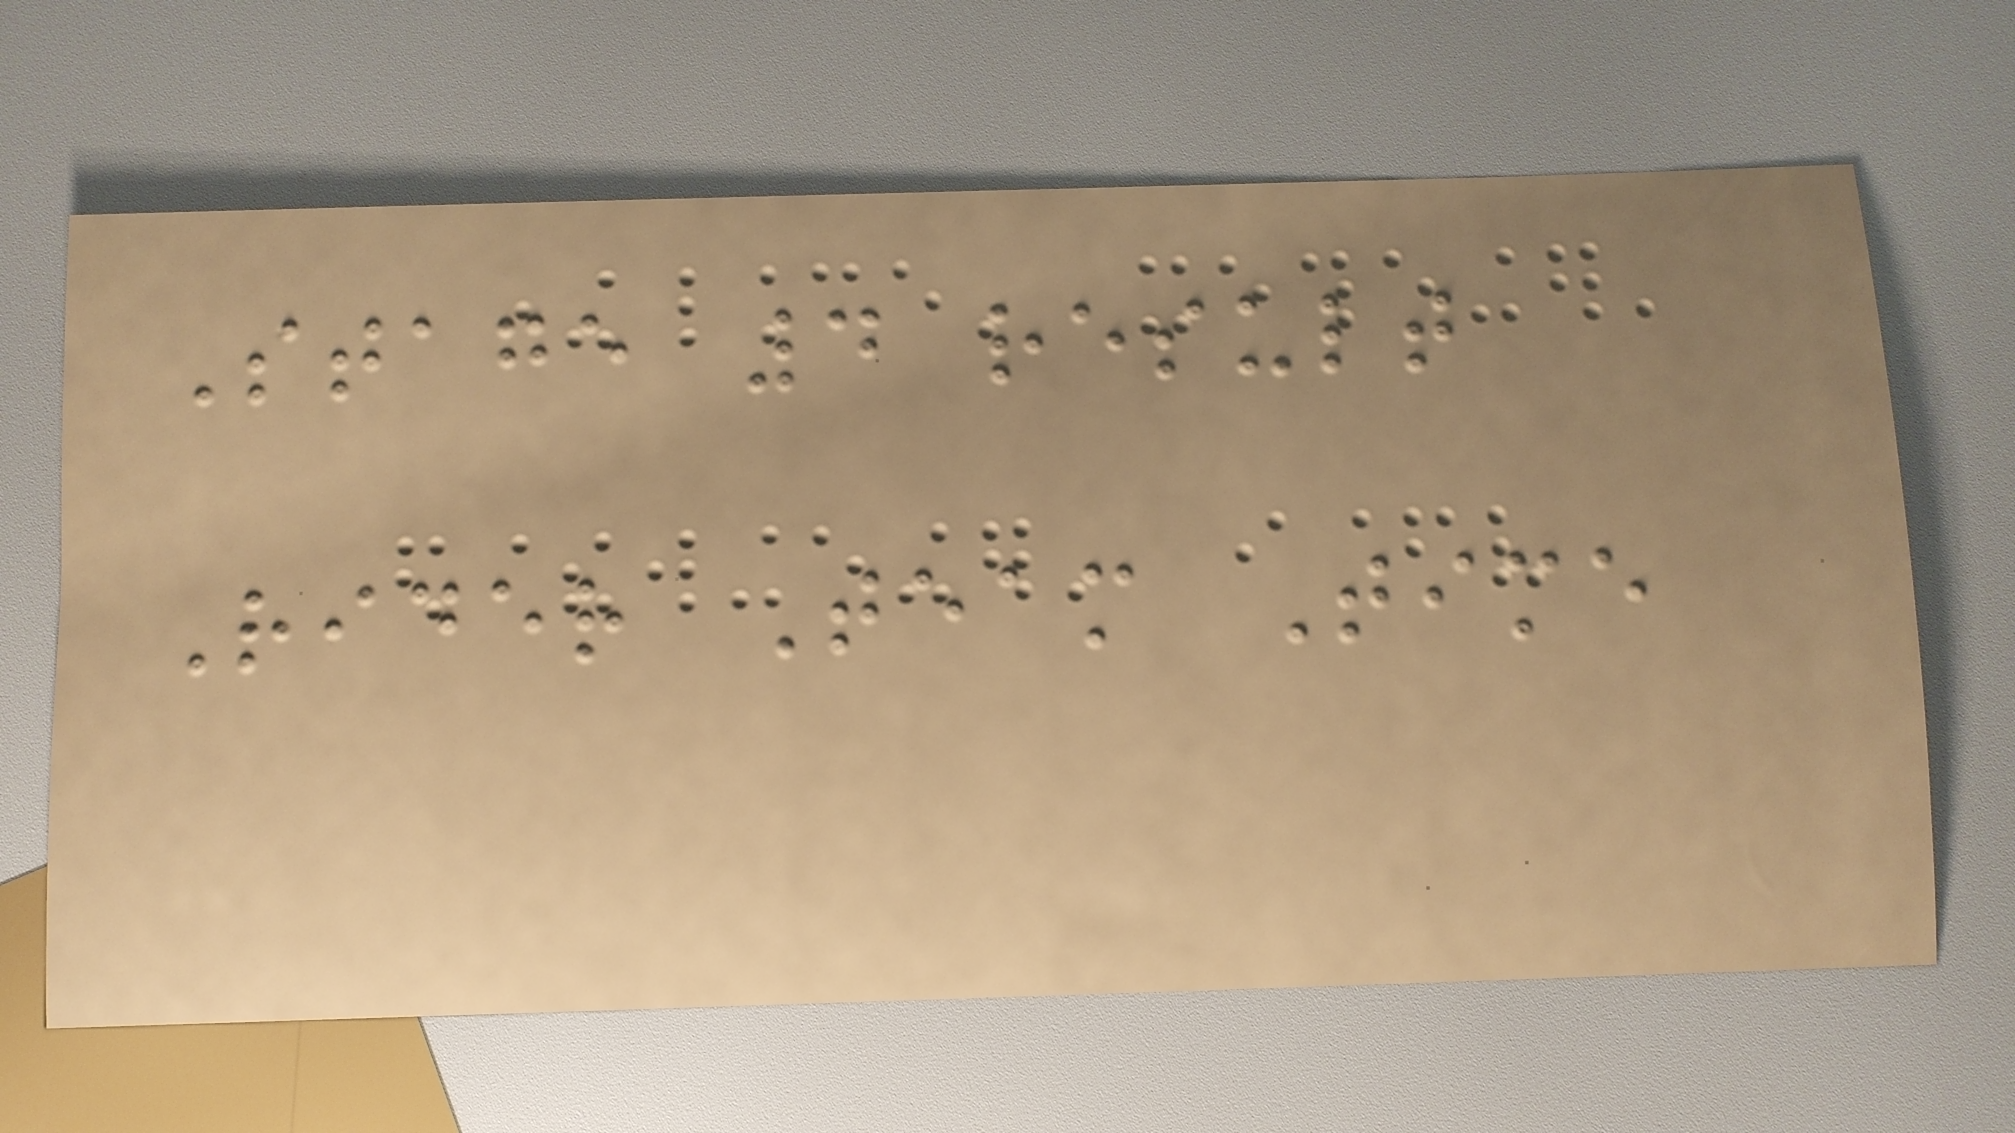Stage 4 result
Rider Team Time
